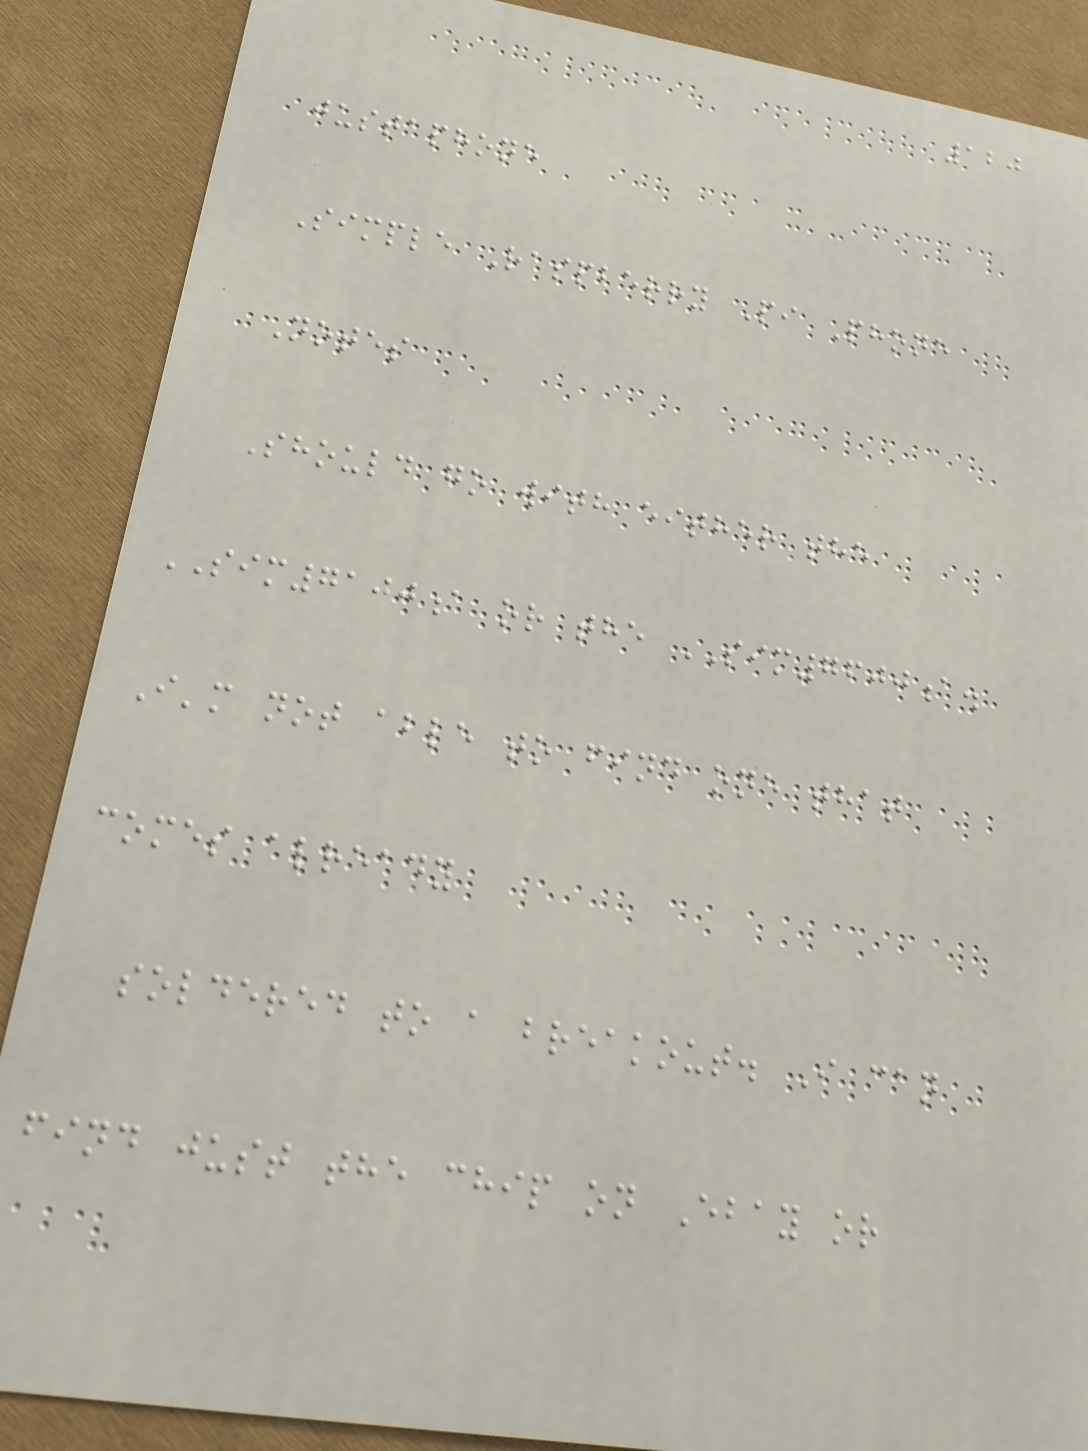120
justaphone
Simple Raspberry Pi Phone
Notes
Should go with either the
SIM7100a or the SIM7600a.
I'm not able to find one that
comes already
soldered to a breakout. I can
find just the chip on Ebay or
